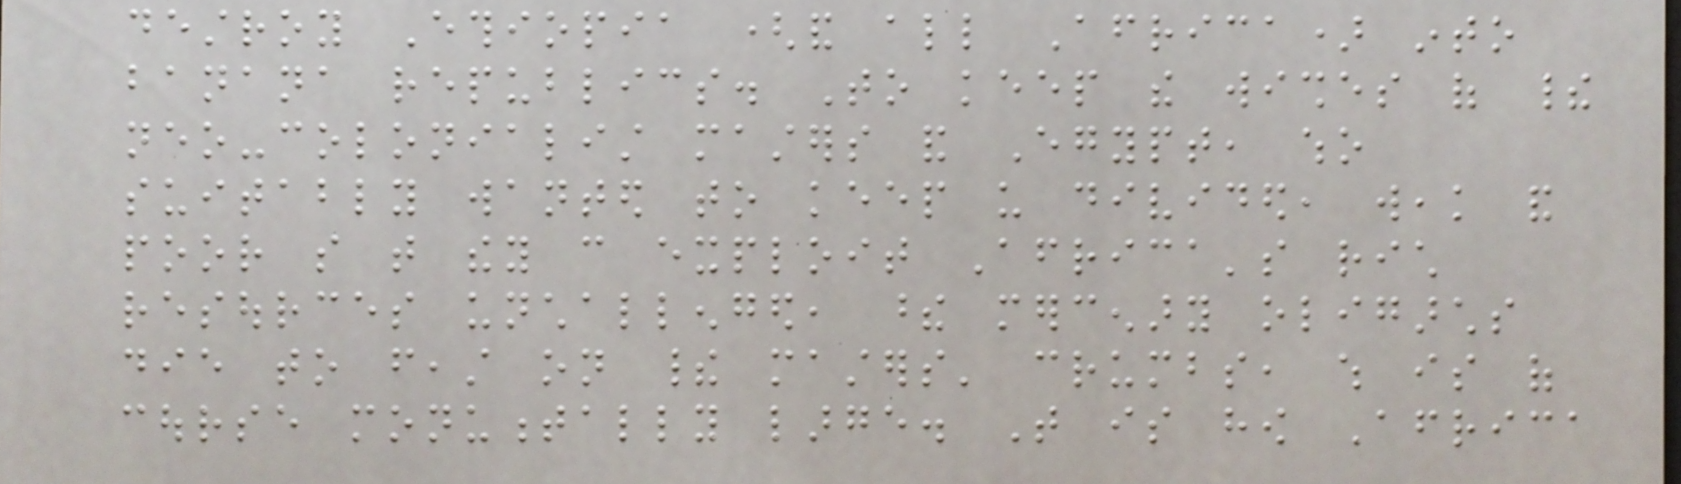destroy Ethiopia (and all Africa) into
banana republics. To keep the wishes of their
neo-colonialist masters and Egypt, who
suitably wanted to keep us divided, weak and
poor so that they can exploit Africa's rich
resources unchallenged, these mercenary oligarchs
die to feast on their masters' crumbs, which is of
course monumentally large. That is how Africa
